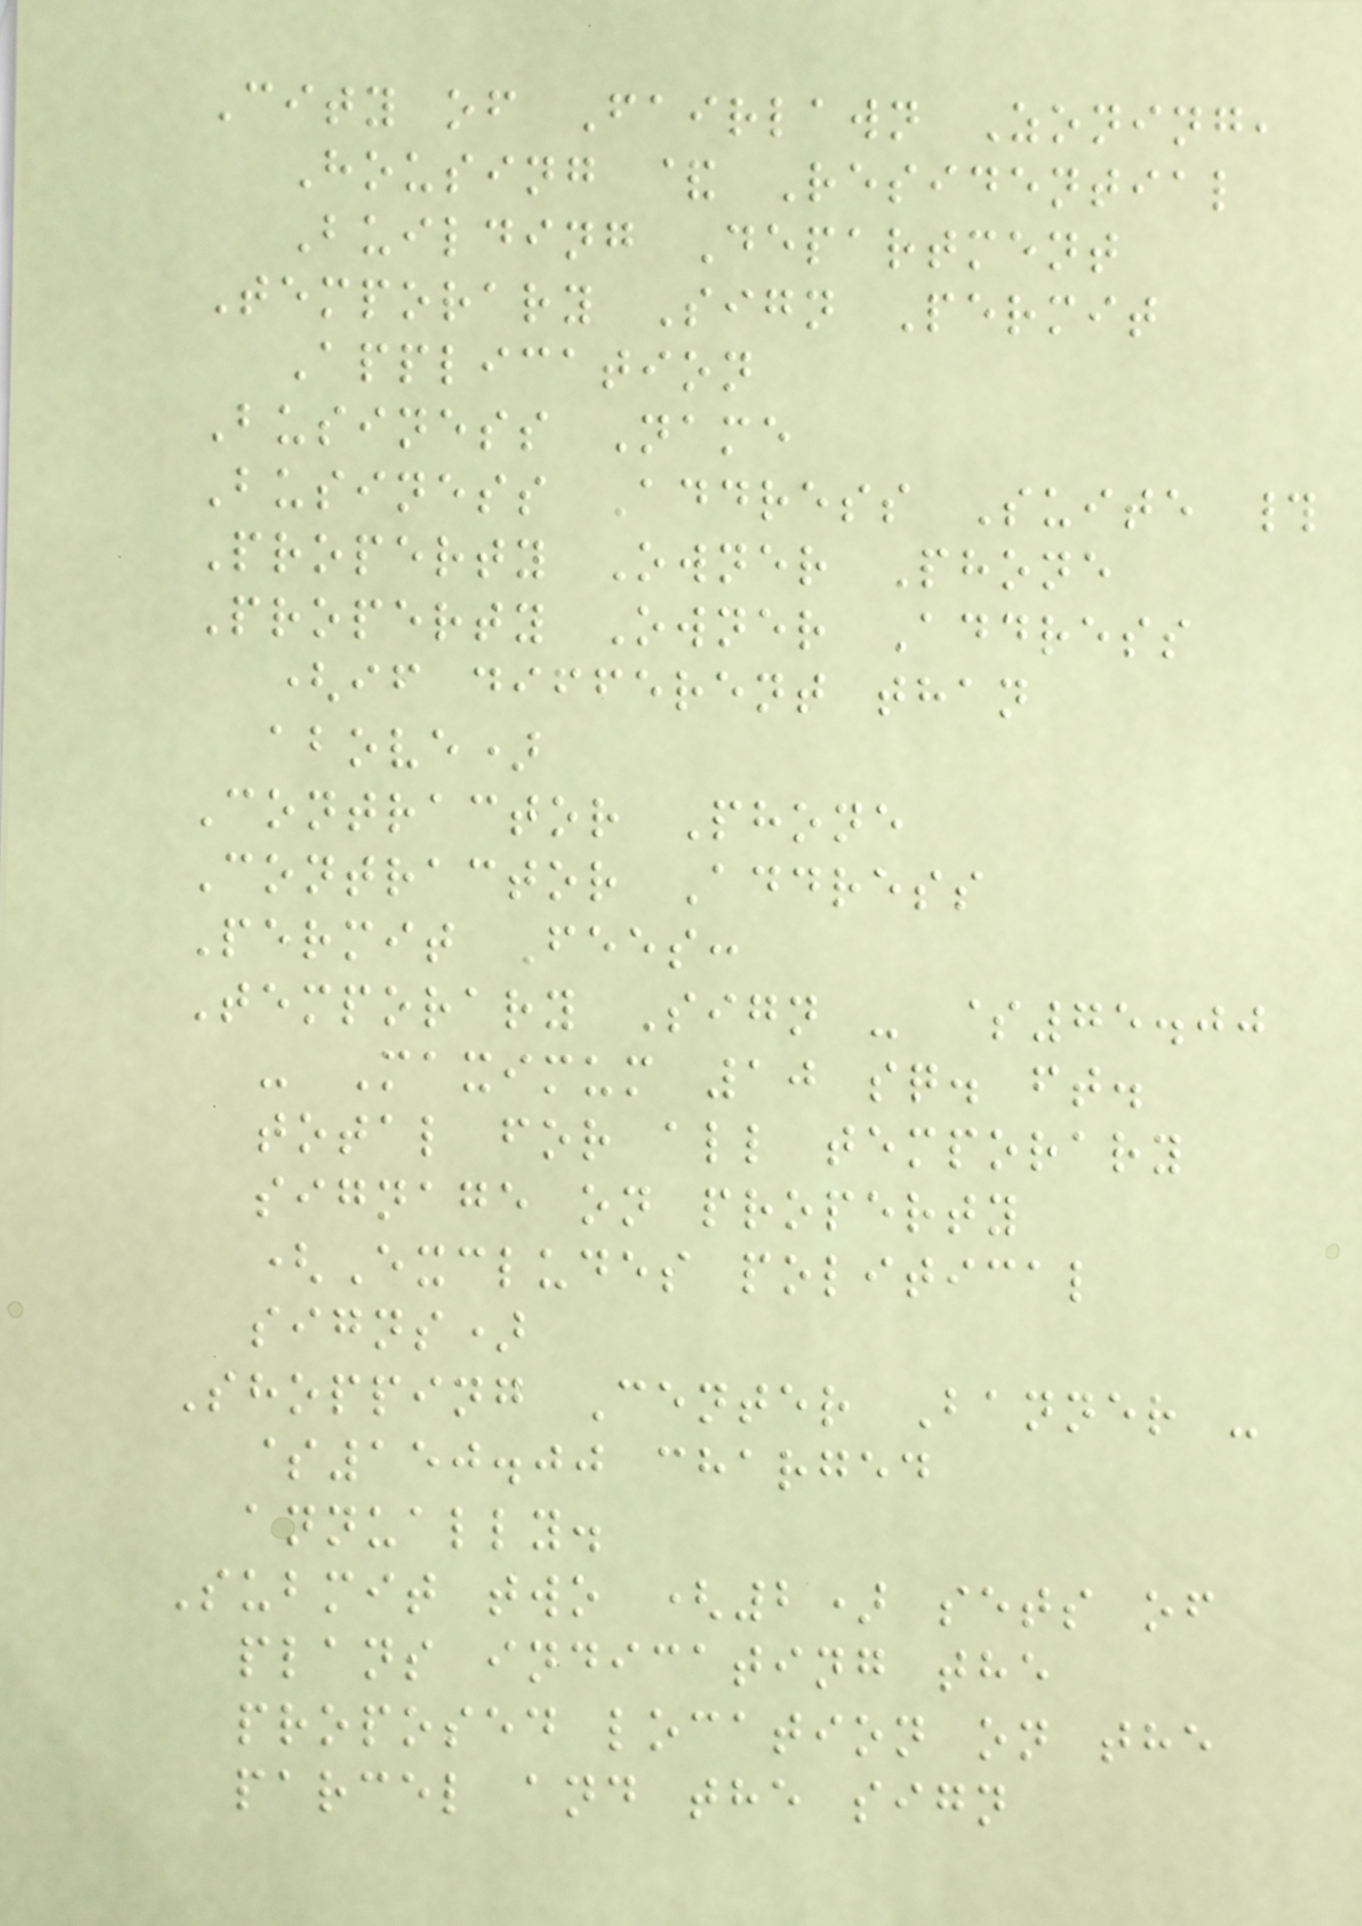City of Fairlawn Zoning,
Housing & Residential
Building Department
Temporary Sign Permit
Application
Business Name
Business Address Suite #
Property Owner Phone
Property Owner Address
(if different than
above)
Contractor Phone
Contractor Address
Permit Fees:
Temporary Sign - $75.00
- Maximum 10 sq. ft.
total for all temporary
signage on property
(Excludes political
signs)
Shopping Center Banner -
$150.00 charged
annually.
Submit two (2) sets of
plans indicating the
proposed location on the
parcel and the sign
